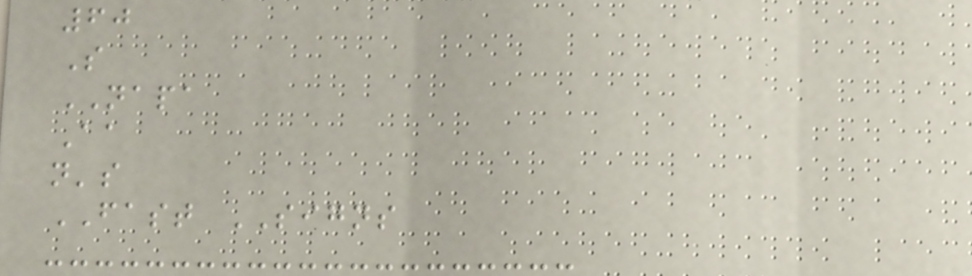60
S
NAPA
Aa
n's
FAST SIGNS
